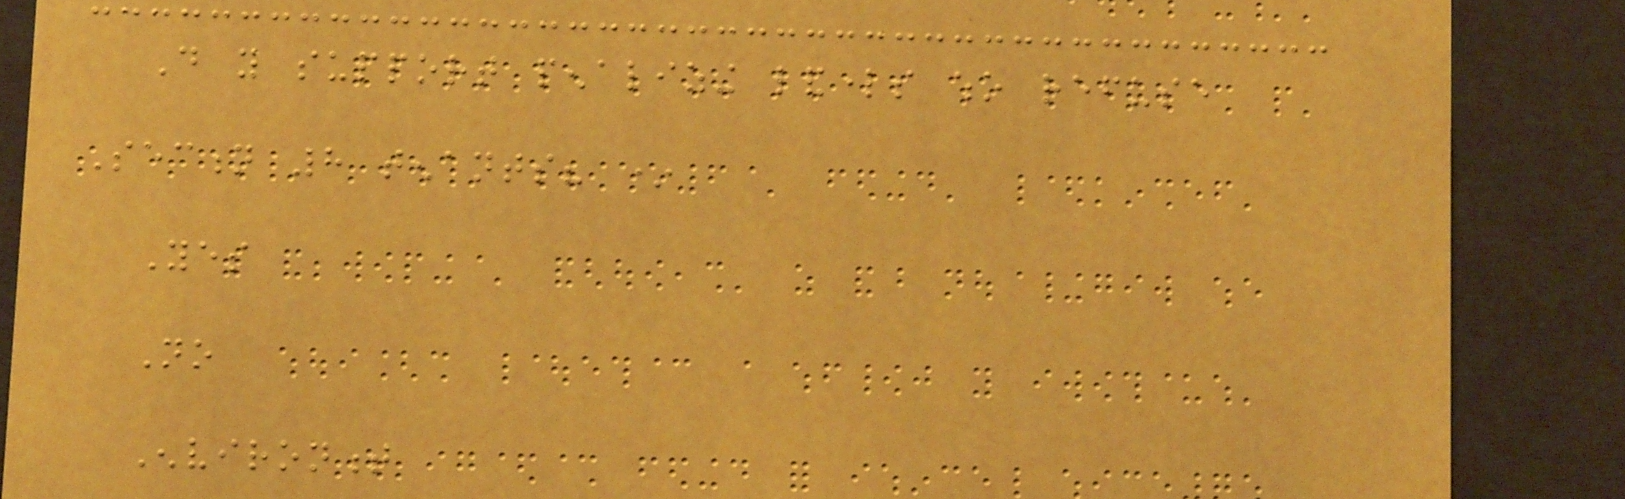Do you support penalizing landlords who refuse
Section 8 tenants? *
Yes
No
Environment
